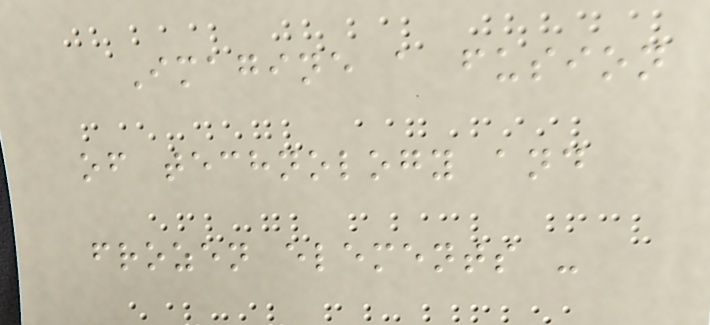Imagine a fusion
of technology and
frozen elements -
